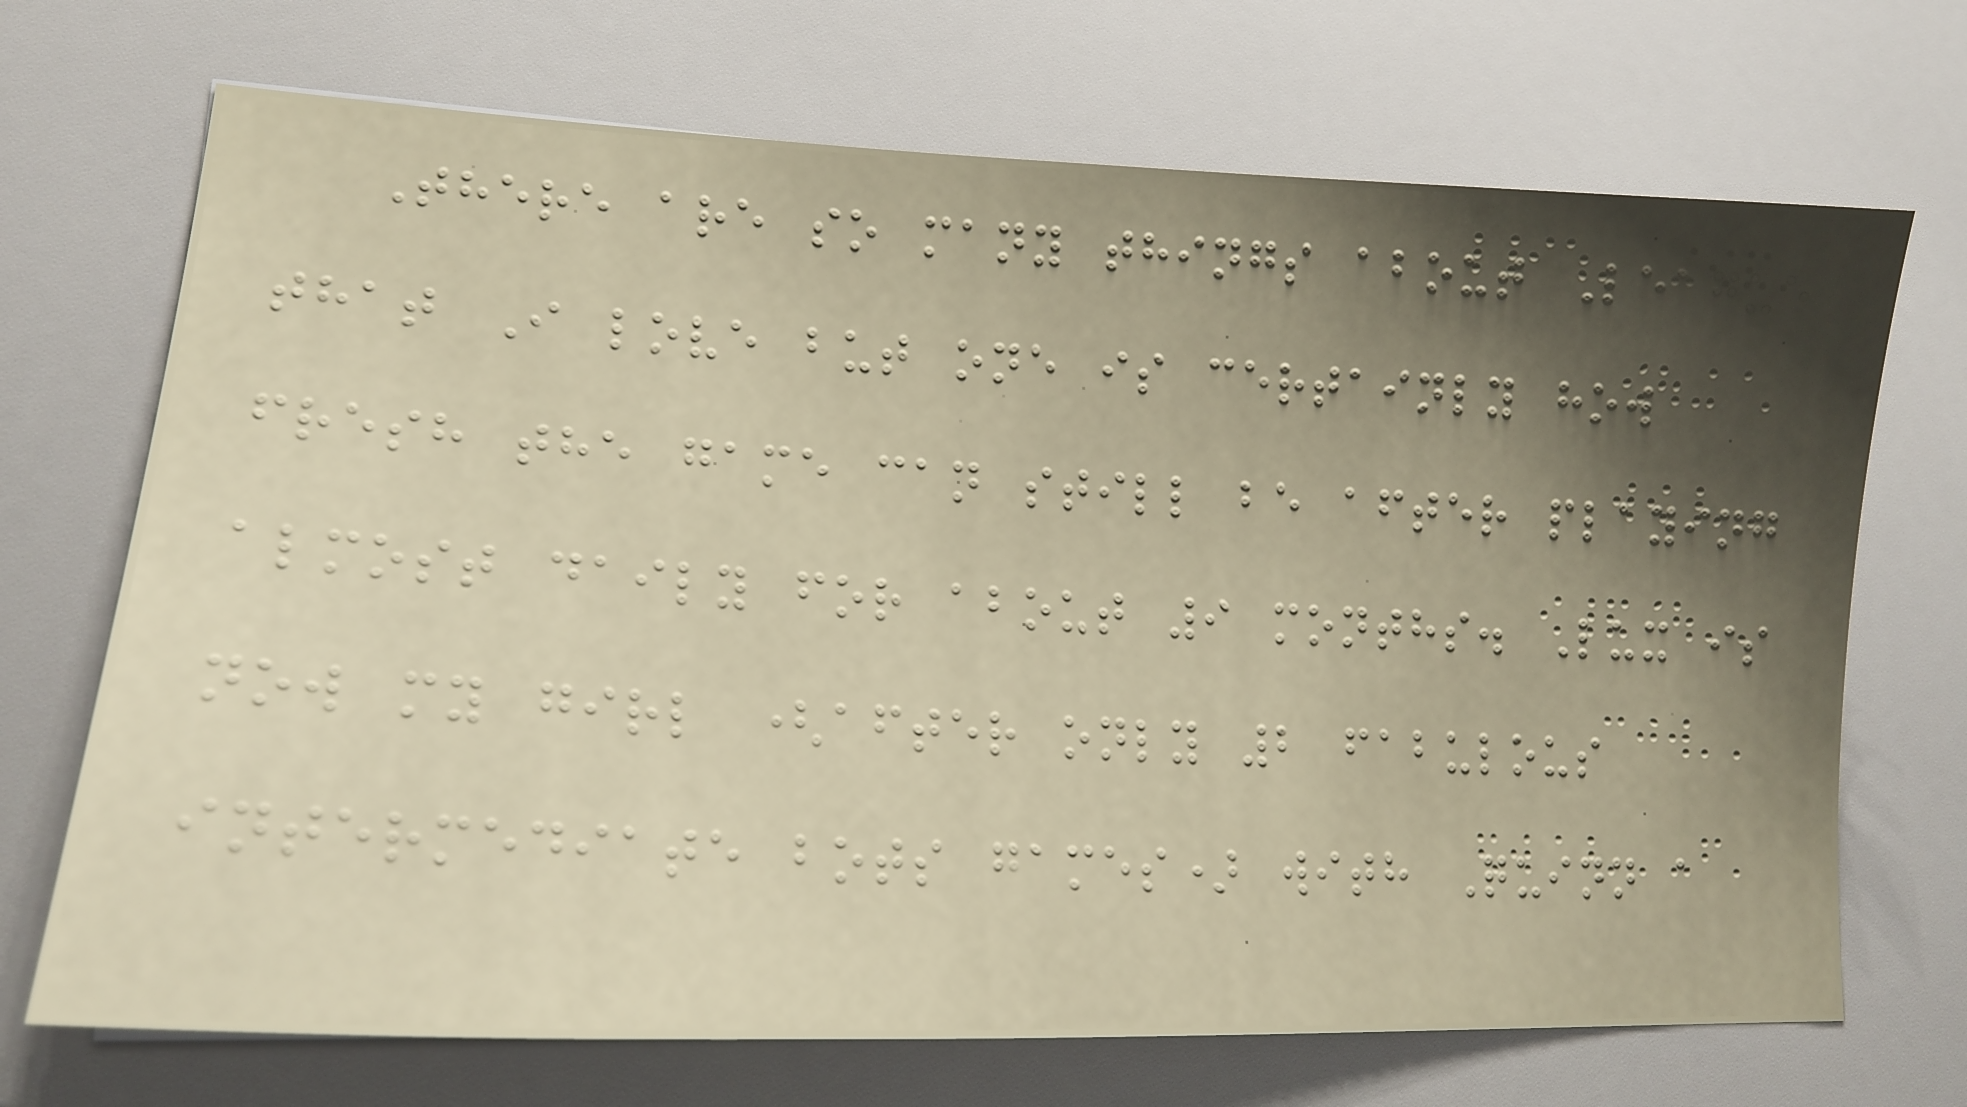There are so many things about League
that I love but one is certainly how
fresh the game can still be after playing
almost daily for about 9 months. Lux is
now my girl (after only 2 fabulous
intermediate bots games) with Quinn a
